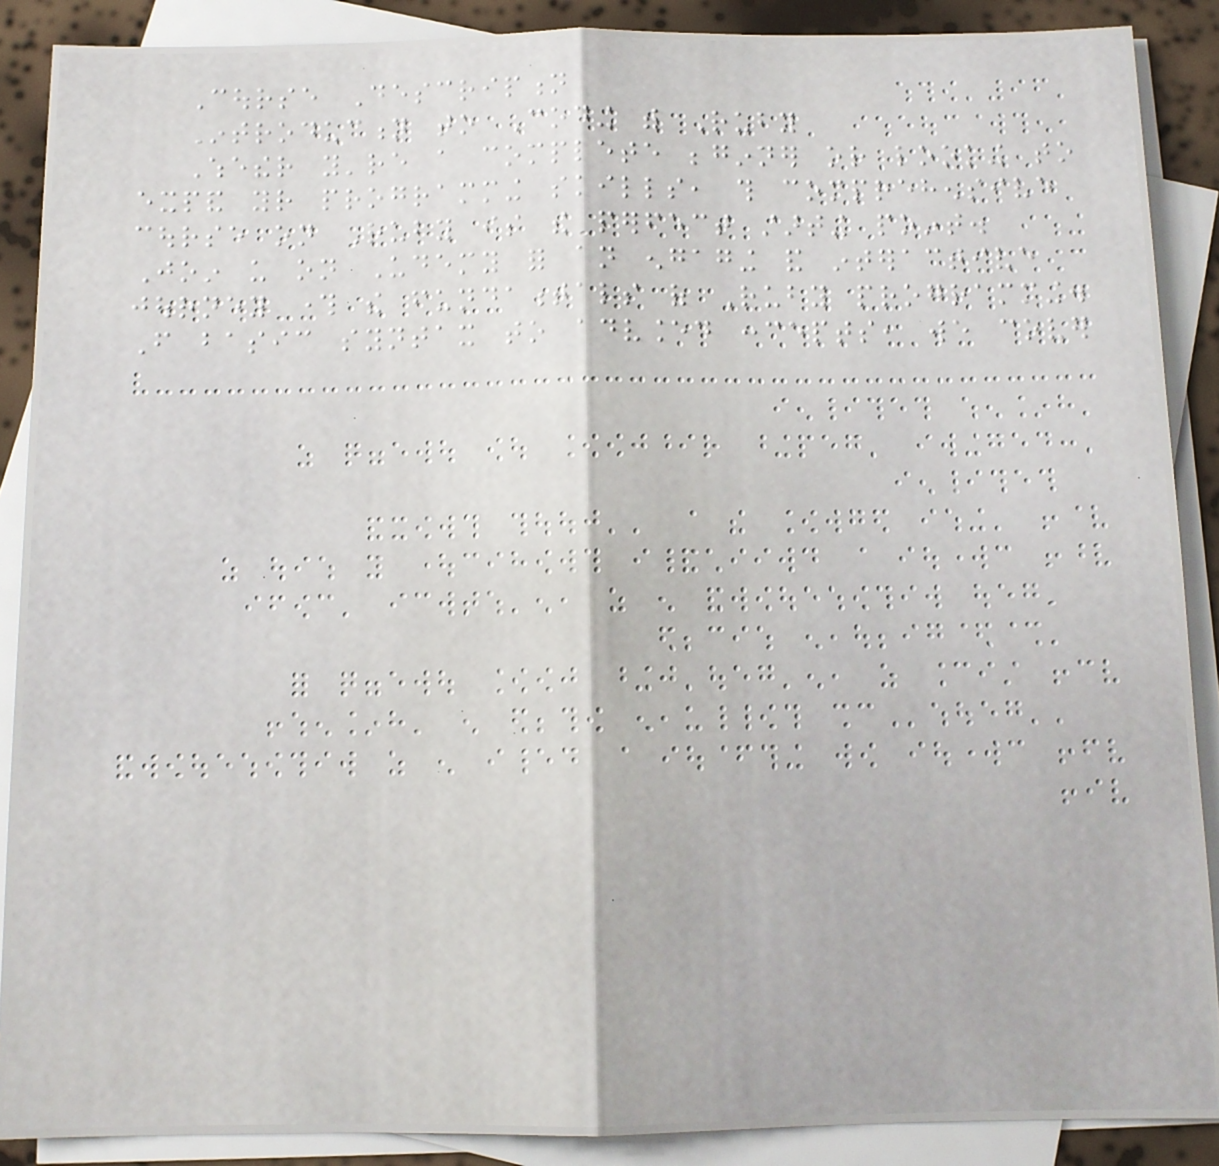Course Description
Introduction to Coding with Ruby
Whether you're a complete beginner or looking to
expand your programming skills, this comprehensive
course on Ruby is the perfect starting point.
Join us on Udemy for an engaging and interactive
journey through the fundamentals of Ruby programming.
From basic syntax to advanced concepts, we cover
